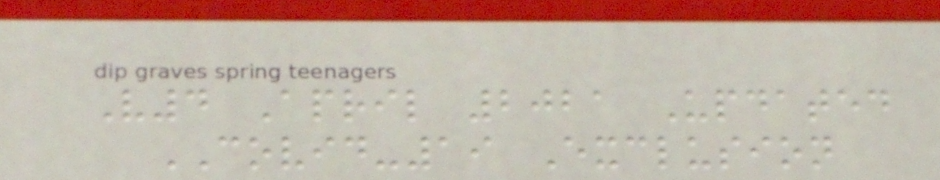V4 April 2021 Updated
COVID-19 Exclusion
